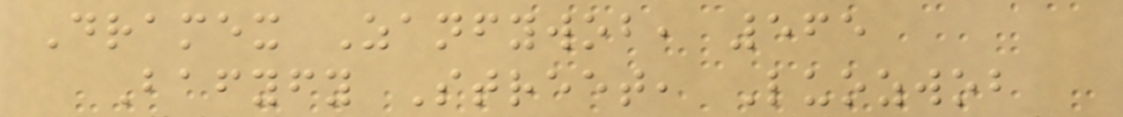Dramex Zanfywob, 565
Bafyfy Street, Luozwob
